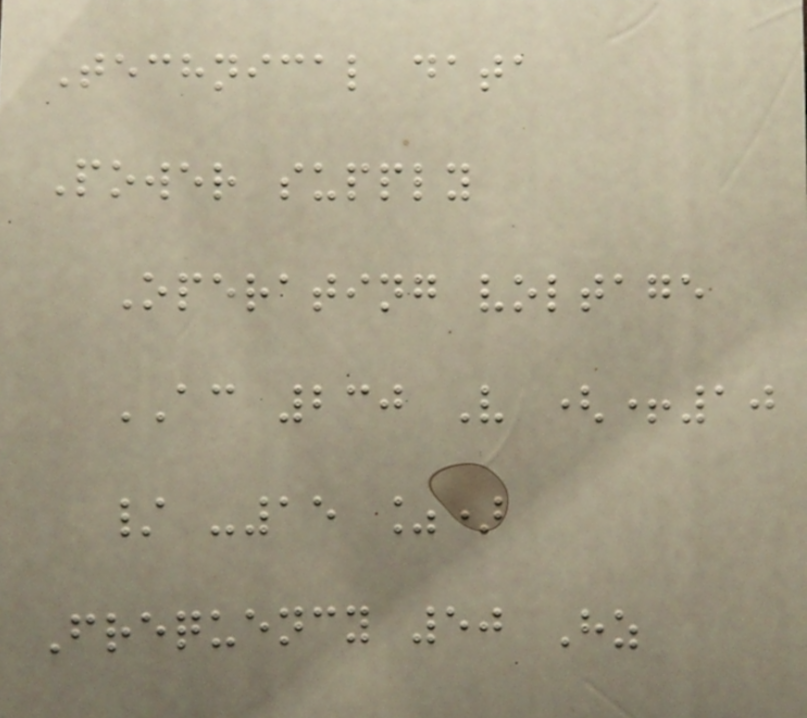Technical data
Power supply
Operating voltage
AC 230 V (+10
/ -15 %)
Frequency 50 Hz
